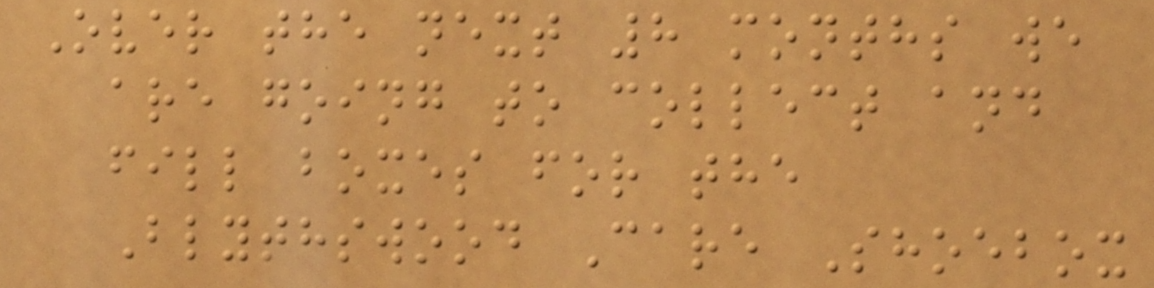Over the next 8 months we
are going to collect and
fill boxes for the
Blythswood Care Shoebox
